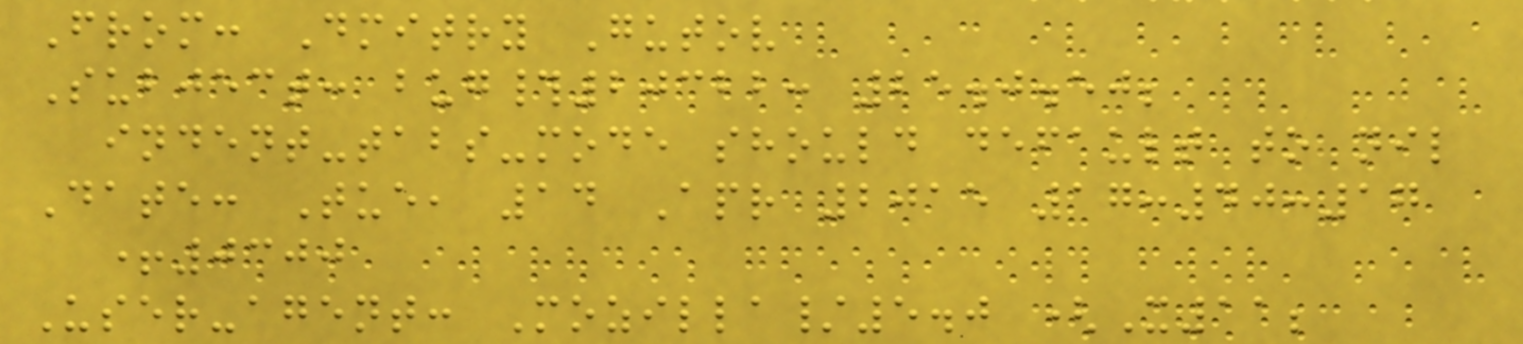From: Dmitry Gutov
Subject: bug#20322: 25.0.50;
indent-tabs-mode should default to nil
Date: Tue, 14 Apr 2015 17:40:17
+0300
User-agent: Mozilla/5.0 (X11;
